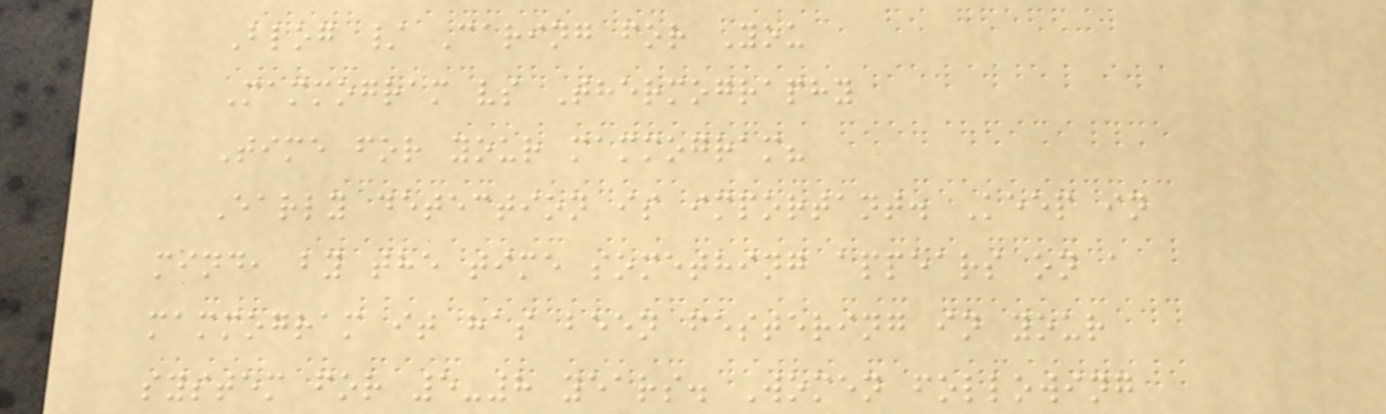Blog / Caring for You
Mammogram vs Thermography
Time for your mammogram?
Early detection is important. Keep in
mind, by the time something appears on a
mammogram it has been festering in your
system for 5-8 years. Women following
